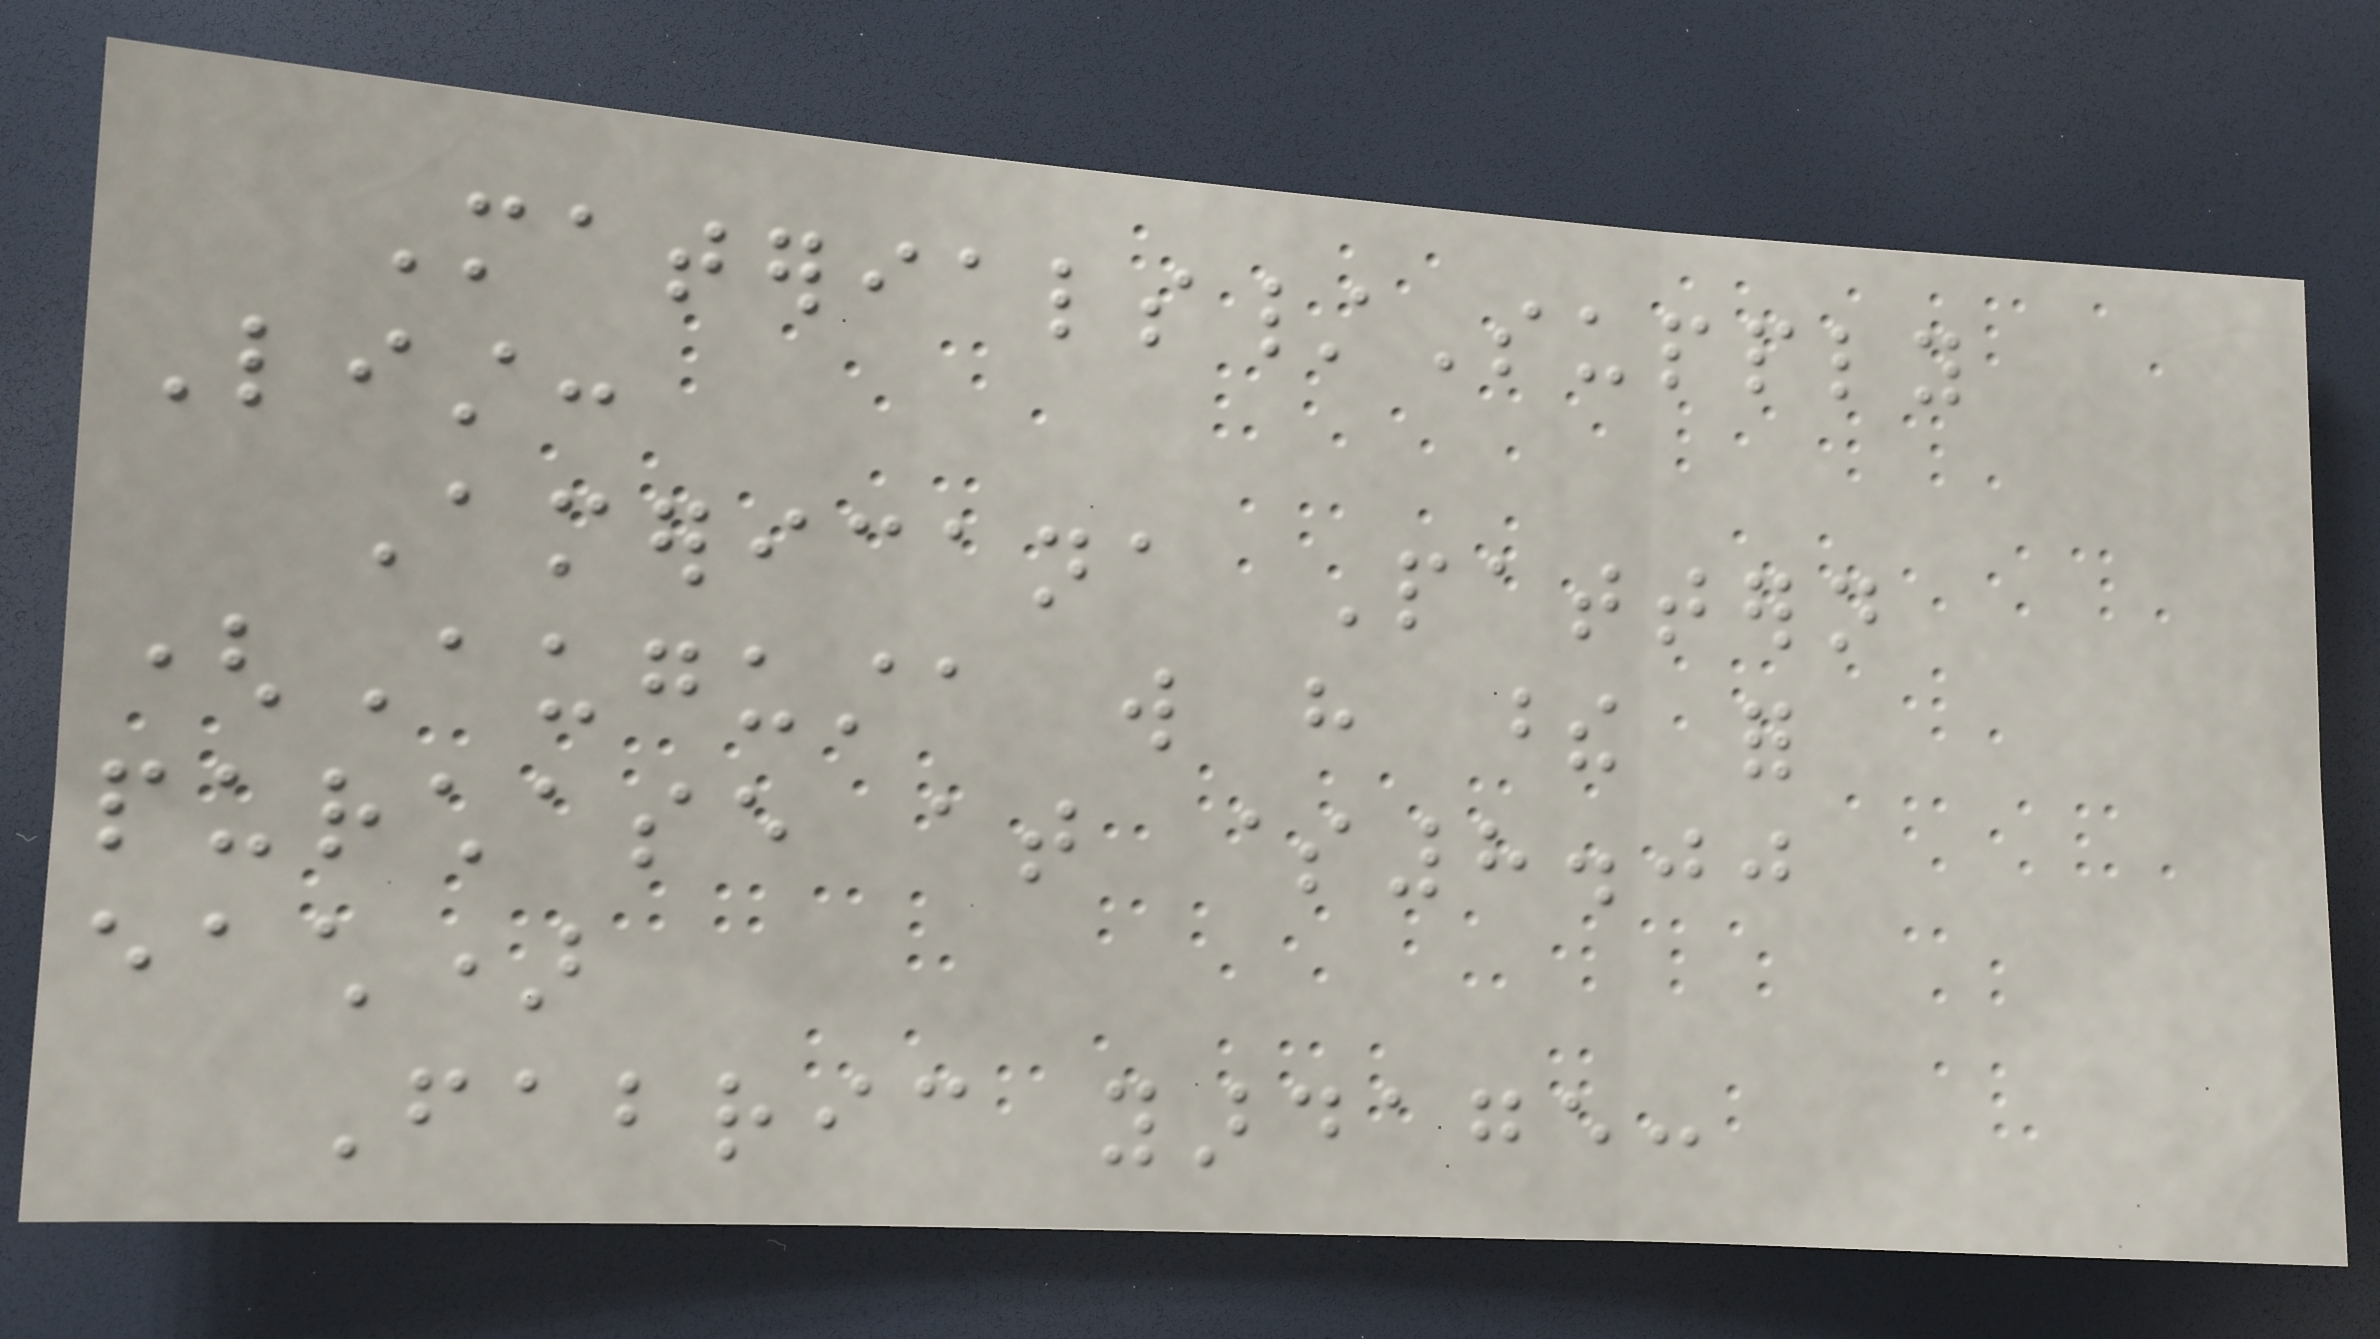Materials/Supply
List:
Americana Pattern
(Augusta will have these for
purchase at $8.00
each)
Fabric yardage:
